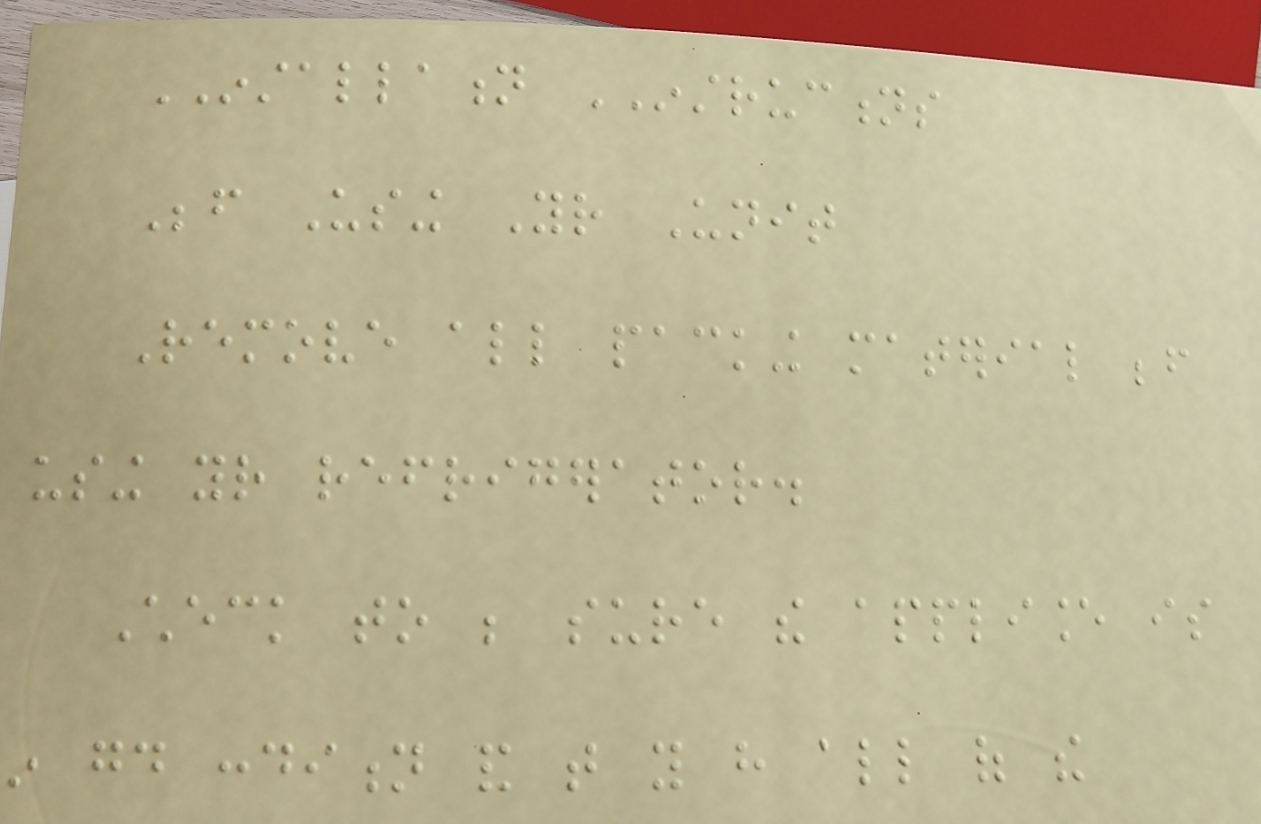INSTALLATION INSTRUCTIONS
Before Using Your Unit
Remove all packing material before
using your refrigerator.
Check to be sure the appliance is
in good condition and that you have all of the
